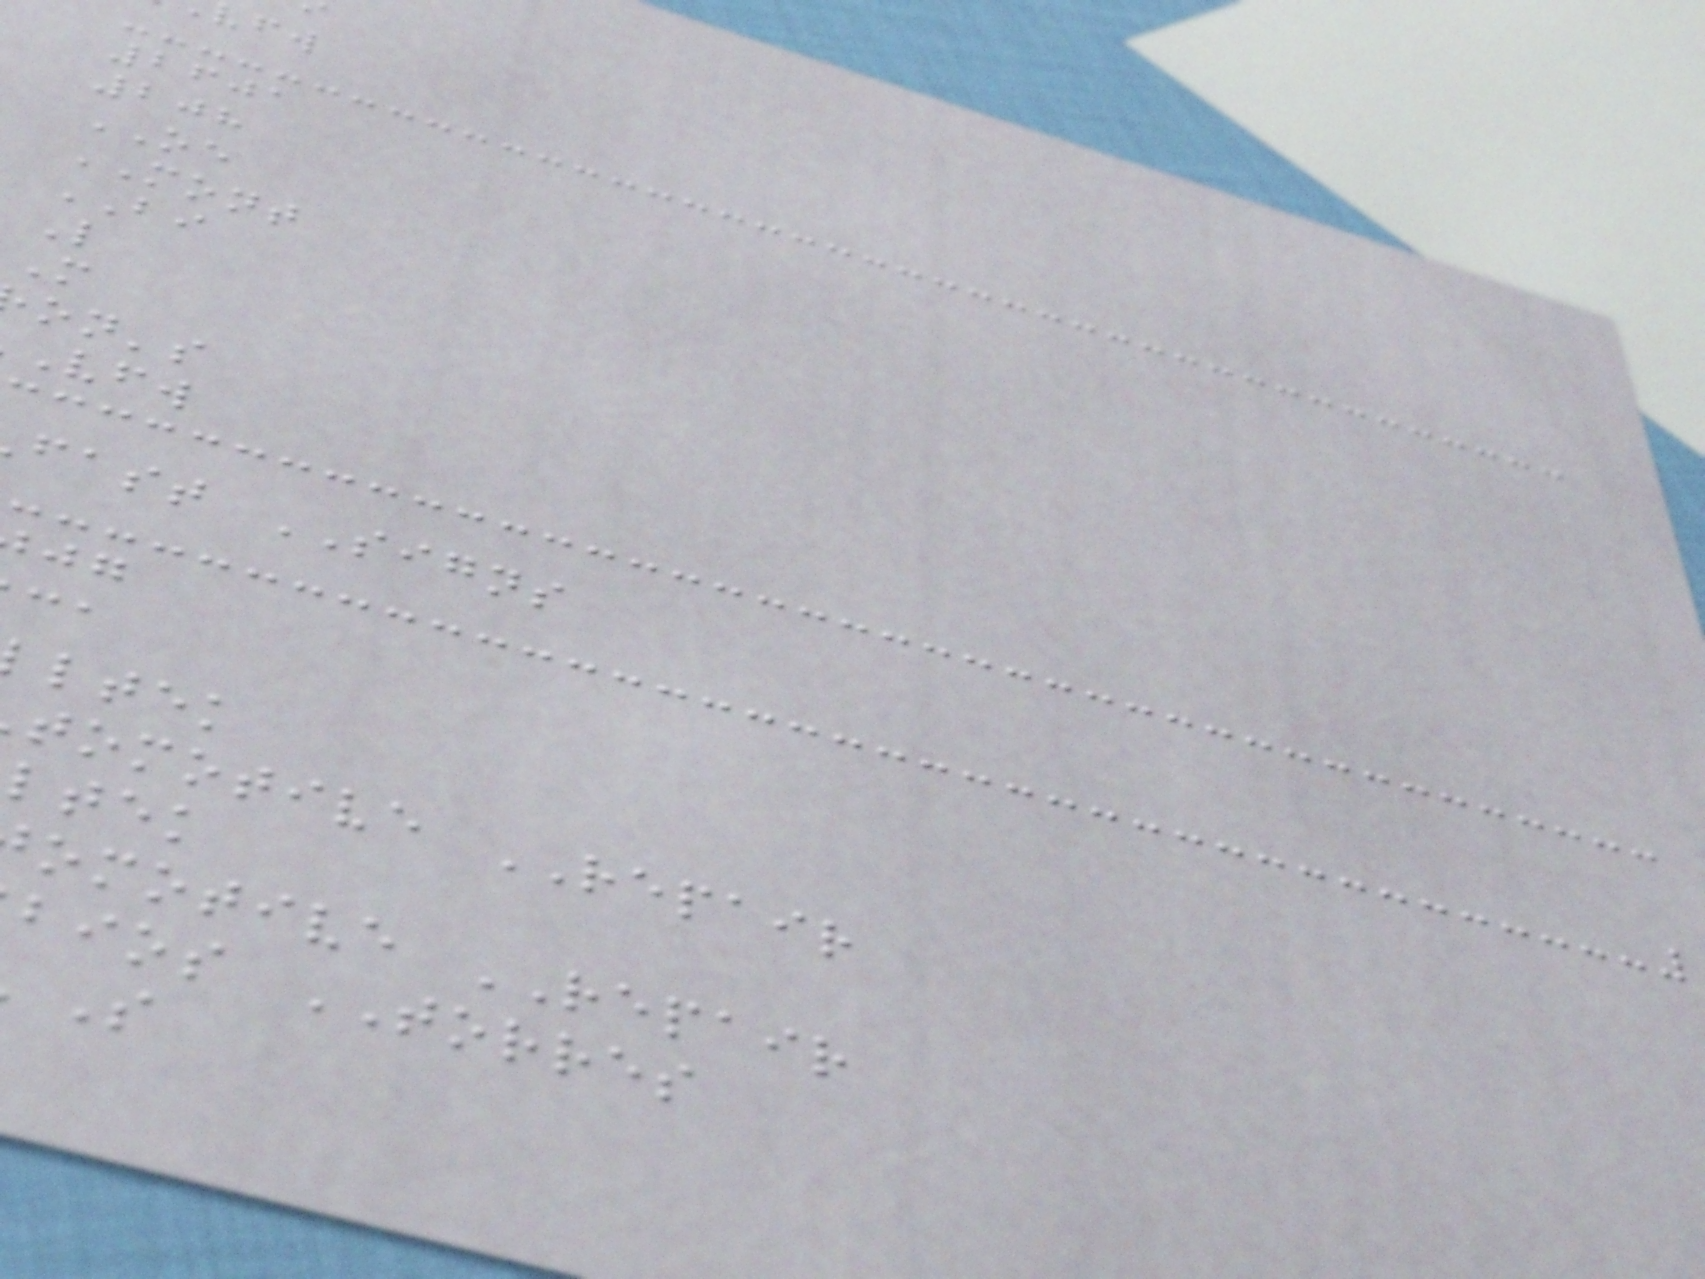2601
208
OE
MONT
BI
L
M
on's
fast SIGNS
ltek
tomotive REPAIR
ltek
omotive REPAIR
bios TORRES
